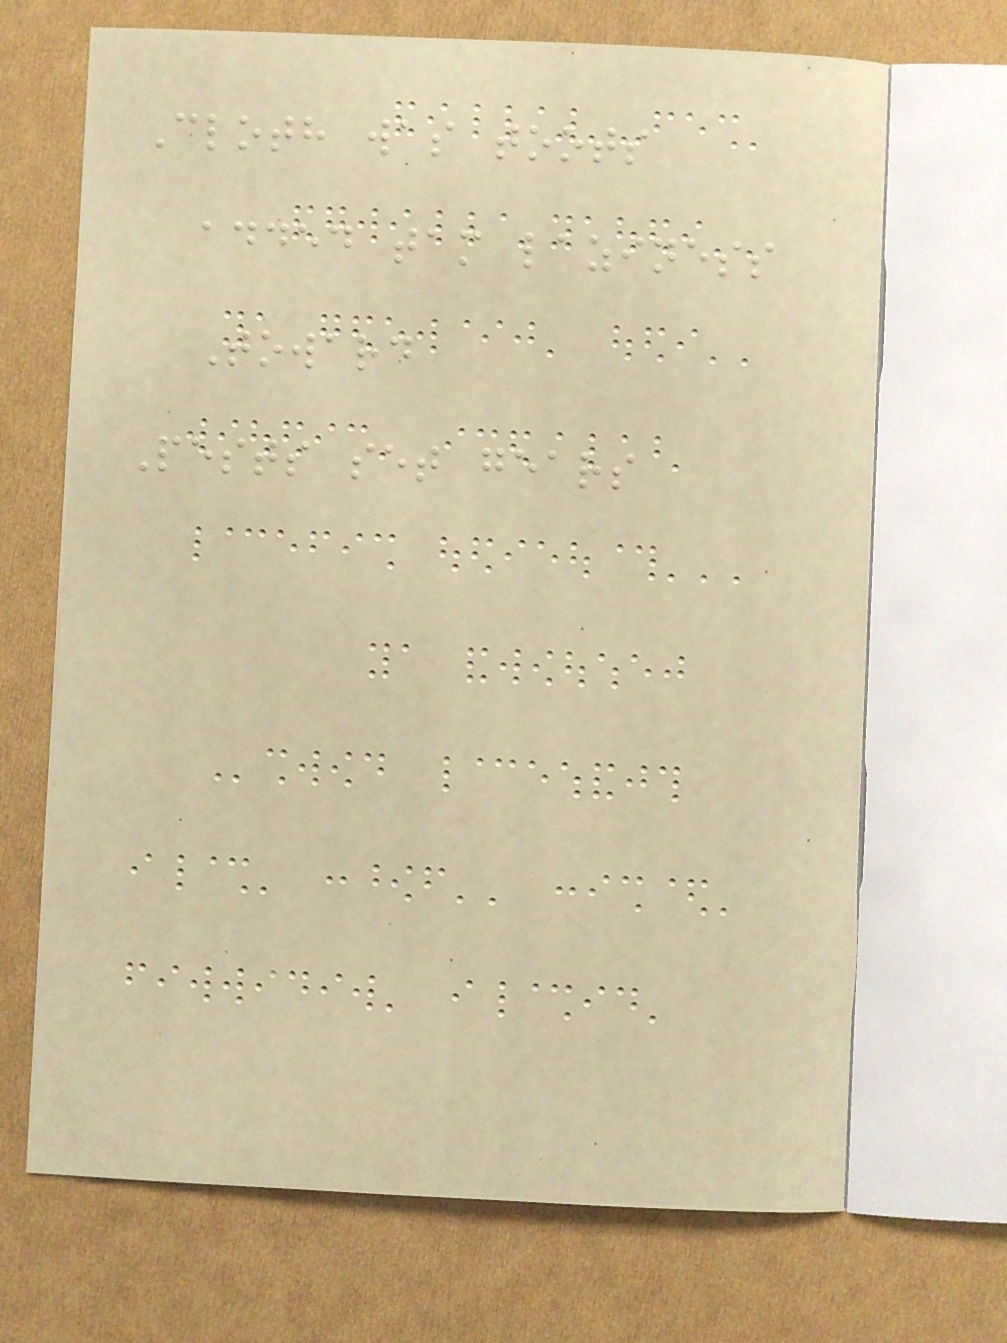Cloth was toots
added tam laziness
Toward
Pests set gears
